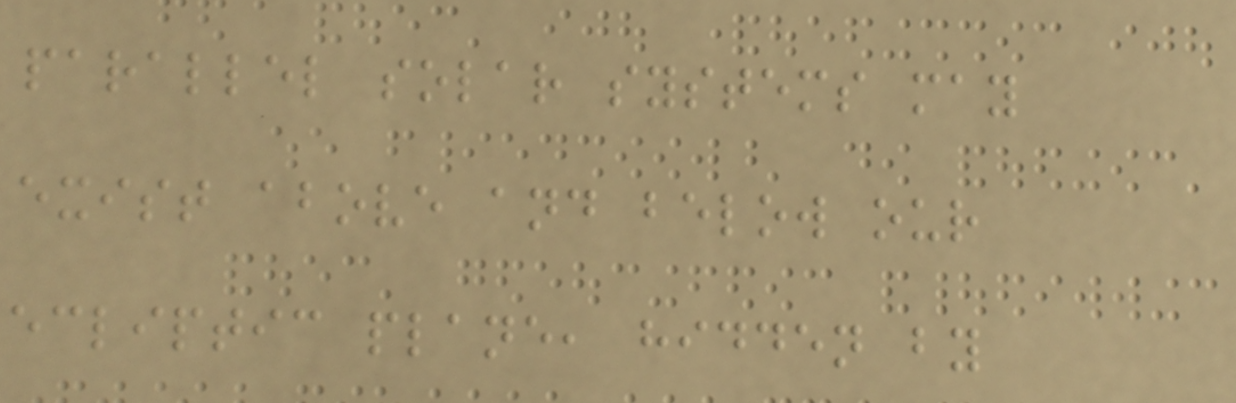parallel solar systems may
exist above and below our
ecliptic plane, hidden by
